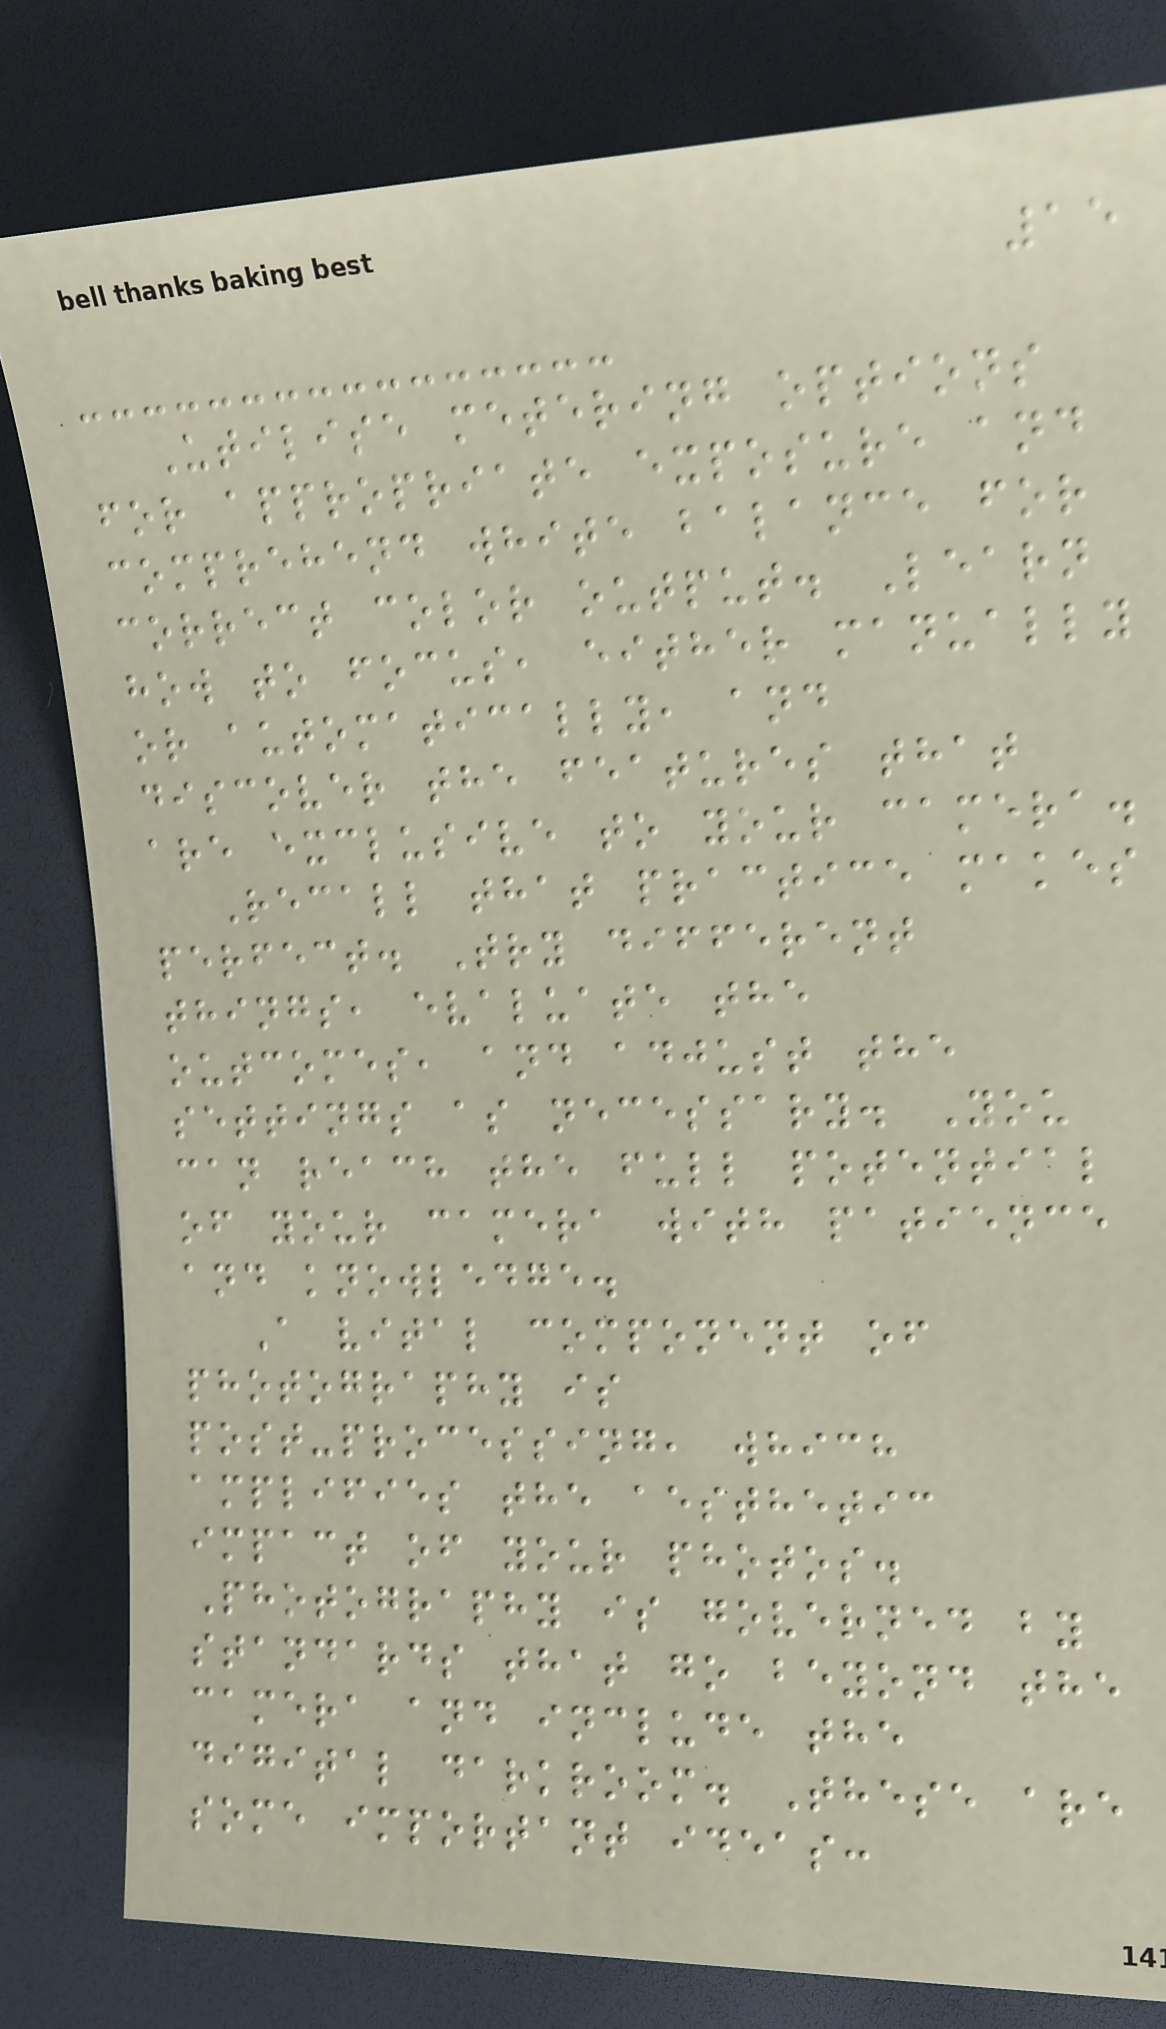15
Utilise metering options
for appropriate exposure and
comprehend white balance for
correct color output. Learn
how to focus, either manually
or automatically, and
discover the features that
are exclusive to your camera.
Recall that practice makes
perfect. Try different
things, evaluate the
outcomes, and adjust the
settings as necessary. You
can reach the full potential
of your camera with patience
and knowledge.
A vital component of
photography is
post-processing, which
amplifies the aesthetic
impact of your photos.
Photography is governed by
standards that go beyond the
camera and include the
digital darkroom. These are
some important ideas:
